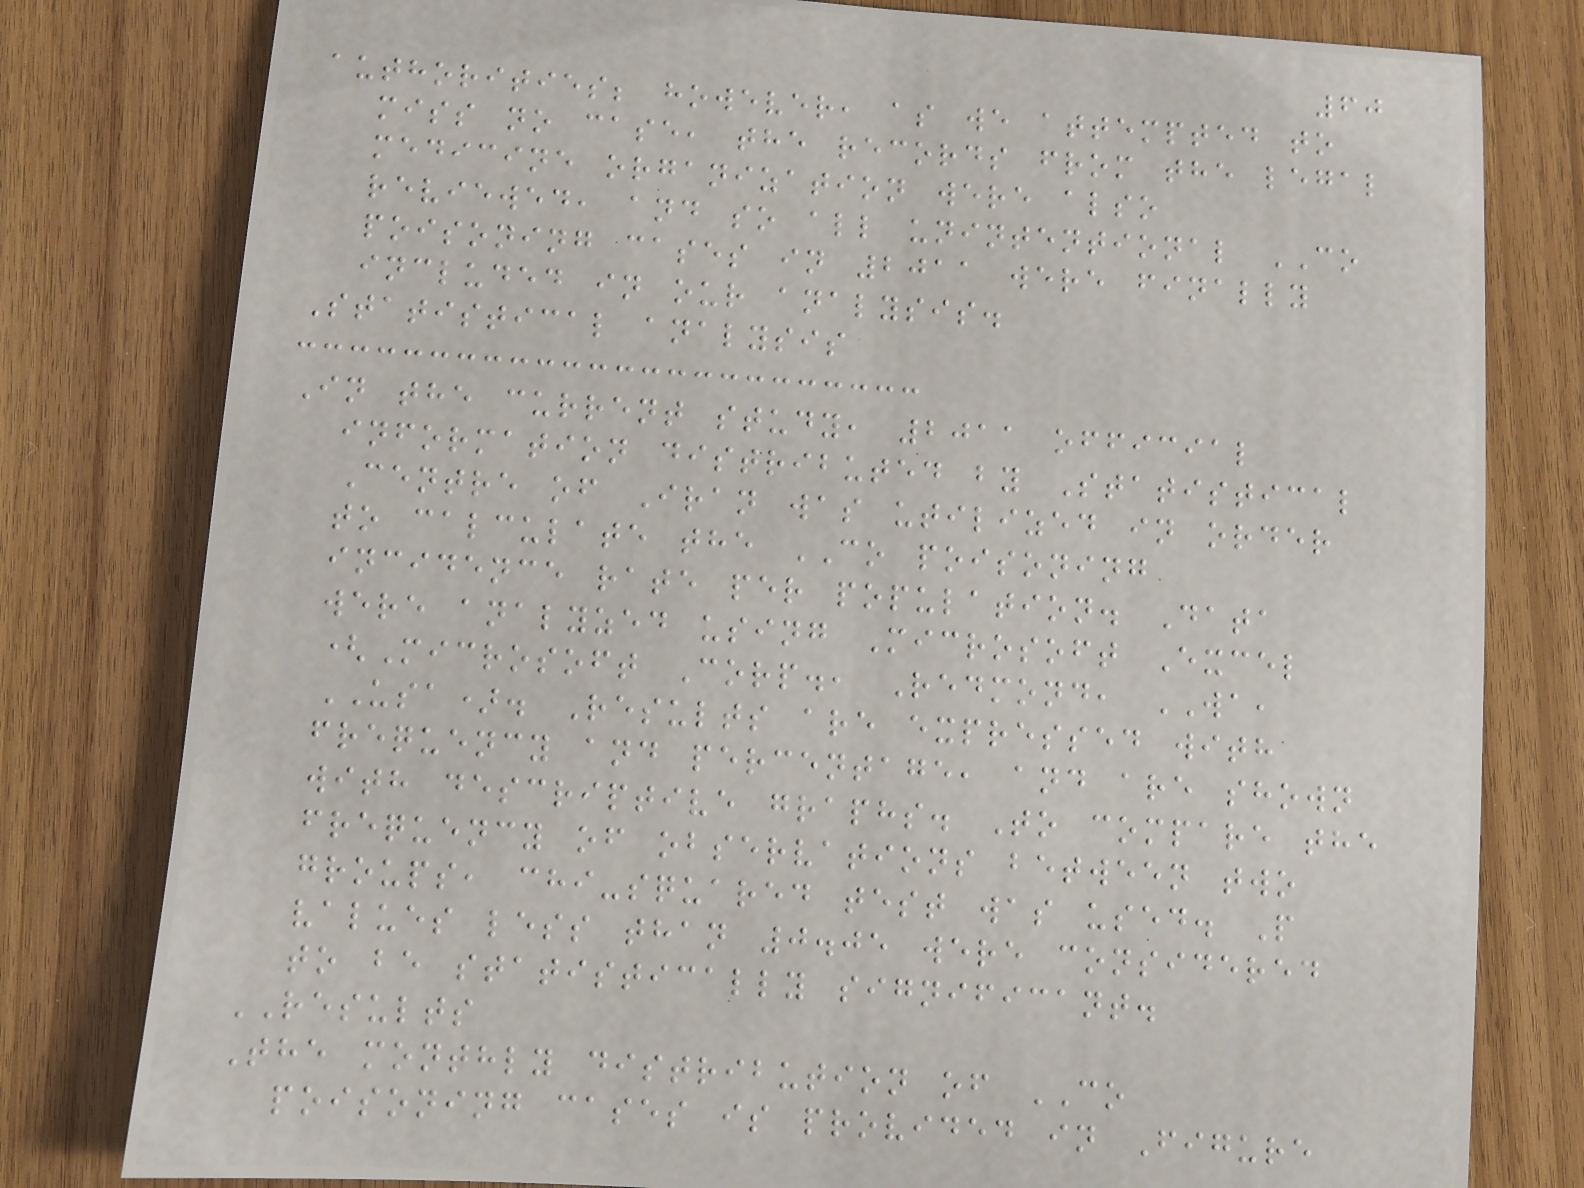60
authorities; however, as we attempted to
miss no case, the records from the legal
medicine organization were also
reviewed, and so all unintentional CO
poisoning cases in 2011 were finally
included in our analysis.
Statistical analysis
In the current study, 2011 official
information distributed by Statistical
Centre of Iran was utilized in order
to calculate the CO poisoning
incidence rate per population. Data
were analyzed using Microsoft Excel
(Microsoft Corp., Redmond, WA,
USA). Results are expressed with
frequency and percentage, and are shown
with descriptive graphs. To compare the
frequency of observations between two
groups, chi-squared test was used. P
values less than 0.05 were considered
to be statistically significant.
RESULTS
The monthly distribution of CO
poisoning cases is provided in Figure
